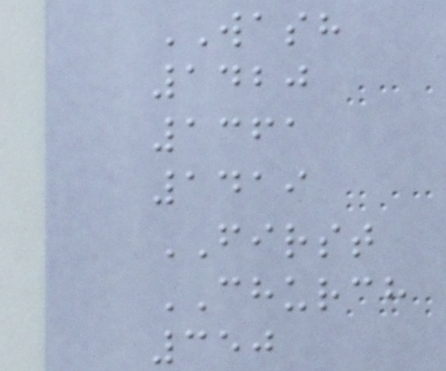WASH
1420
1361
1419
FIRST
CHURCH
350
